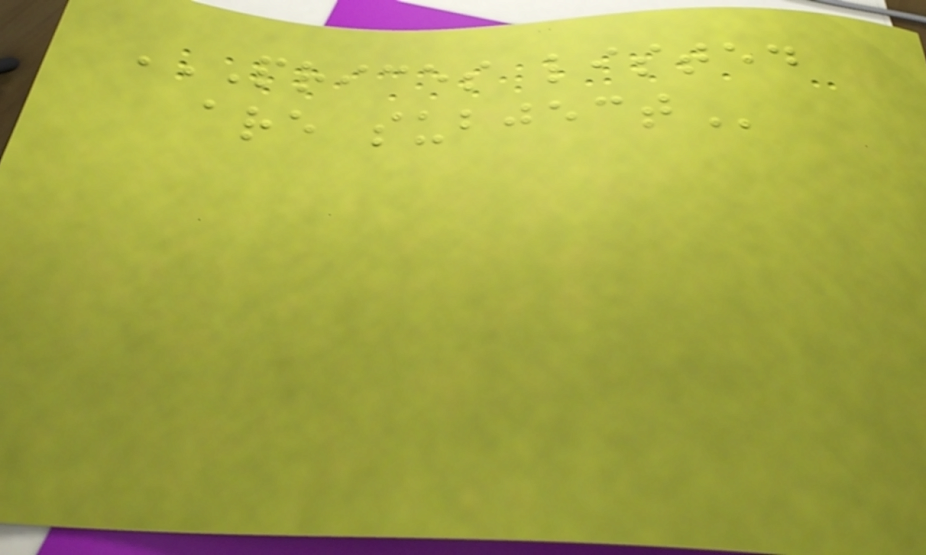PRICES LISTED
ARE SUBJECT
